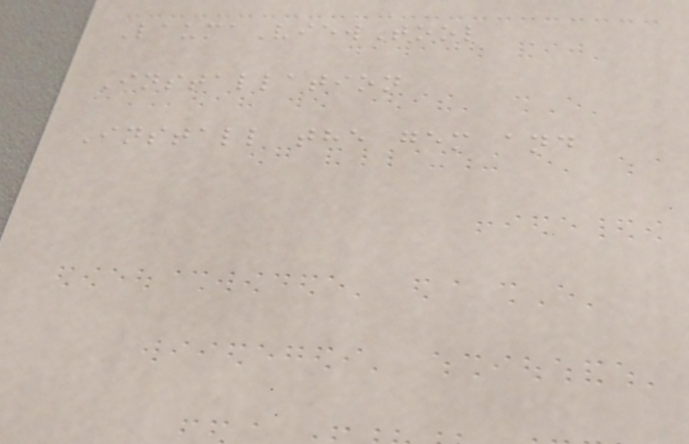LaumaViewTool
Installation
Install the gem and
